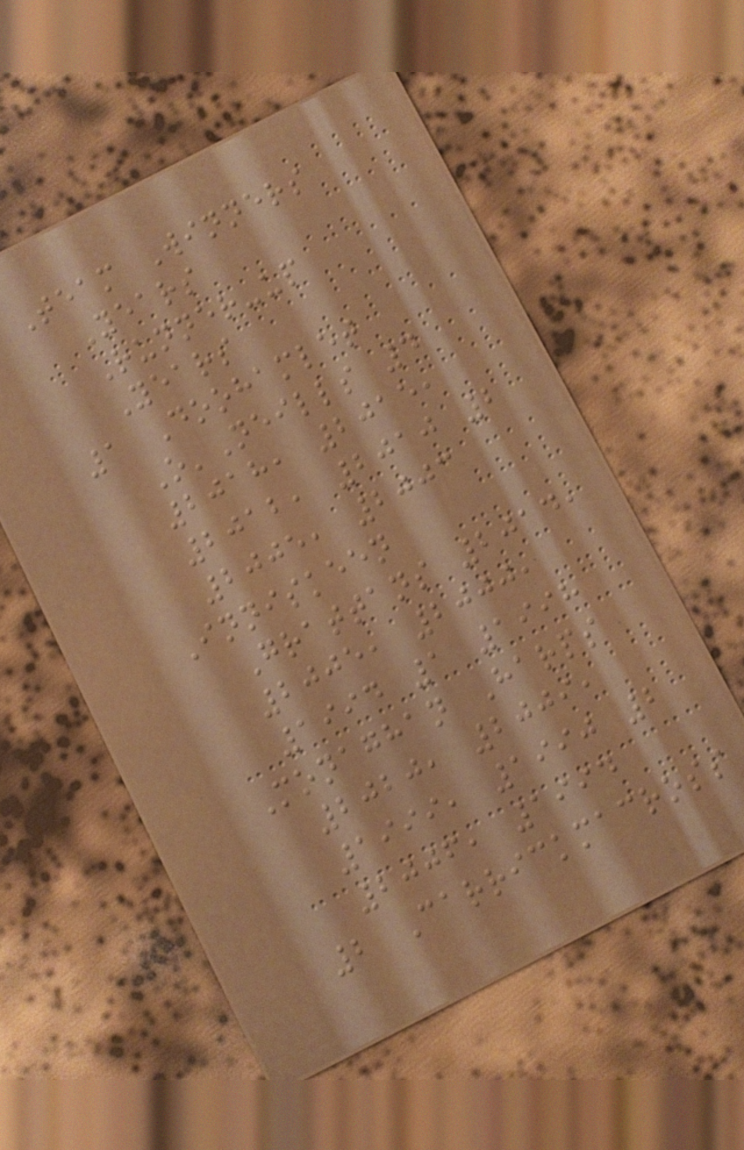Team Winners
Years
Runner-up
Years
1 Doohamlet
O'Neills 4
2018, 2015,
2012, 2010 2
2005, 2003
Inniskeen
Grattans 2014,
2005, 2000,
1994 1 1998
Monaghan Harps
2020, 2009,
1999, 1990 2
2006, 1994
2 Carrickmacross
